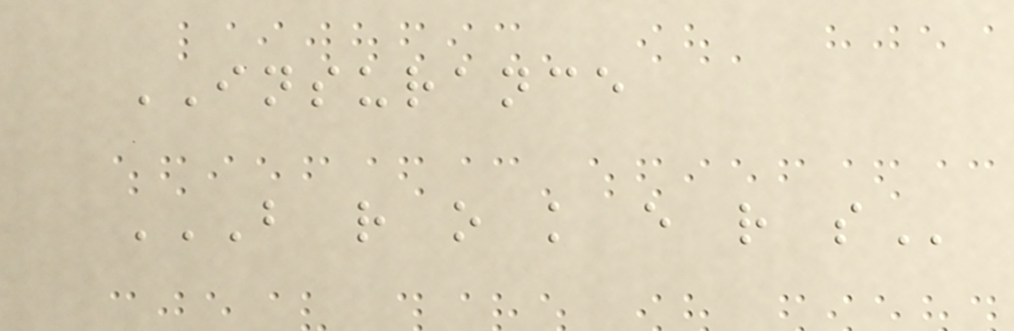INSURANCE
B R O K E R S
